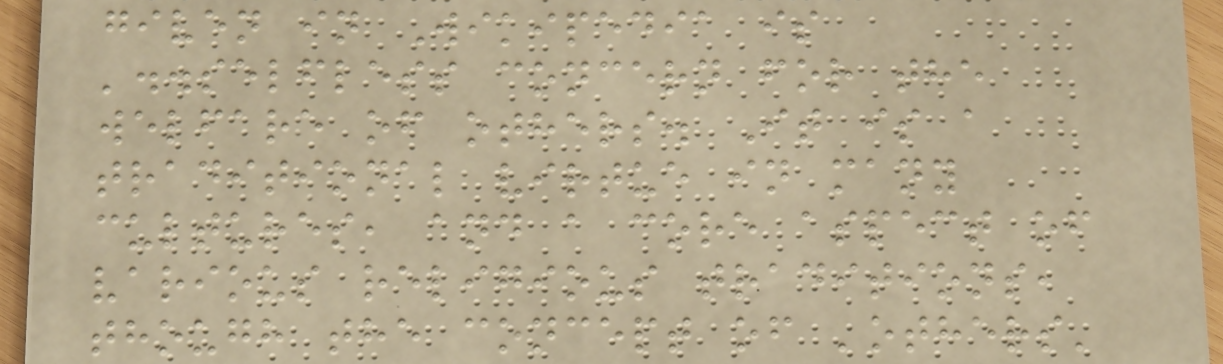given in Wikipedia is
'..selfless concern for the
welfare of others. It is a
traditional virtue in many
cultures, and a core aspect of
various religious traditions,
though the concept of 'others'
